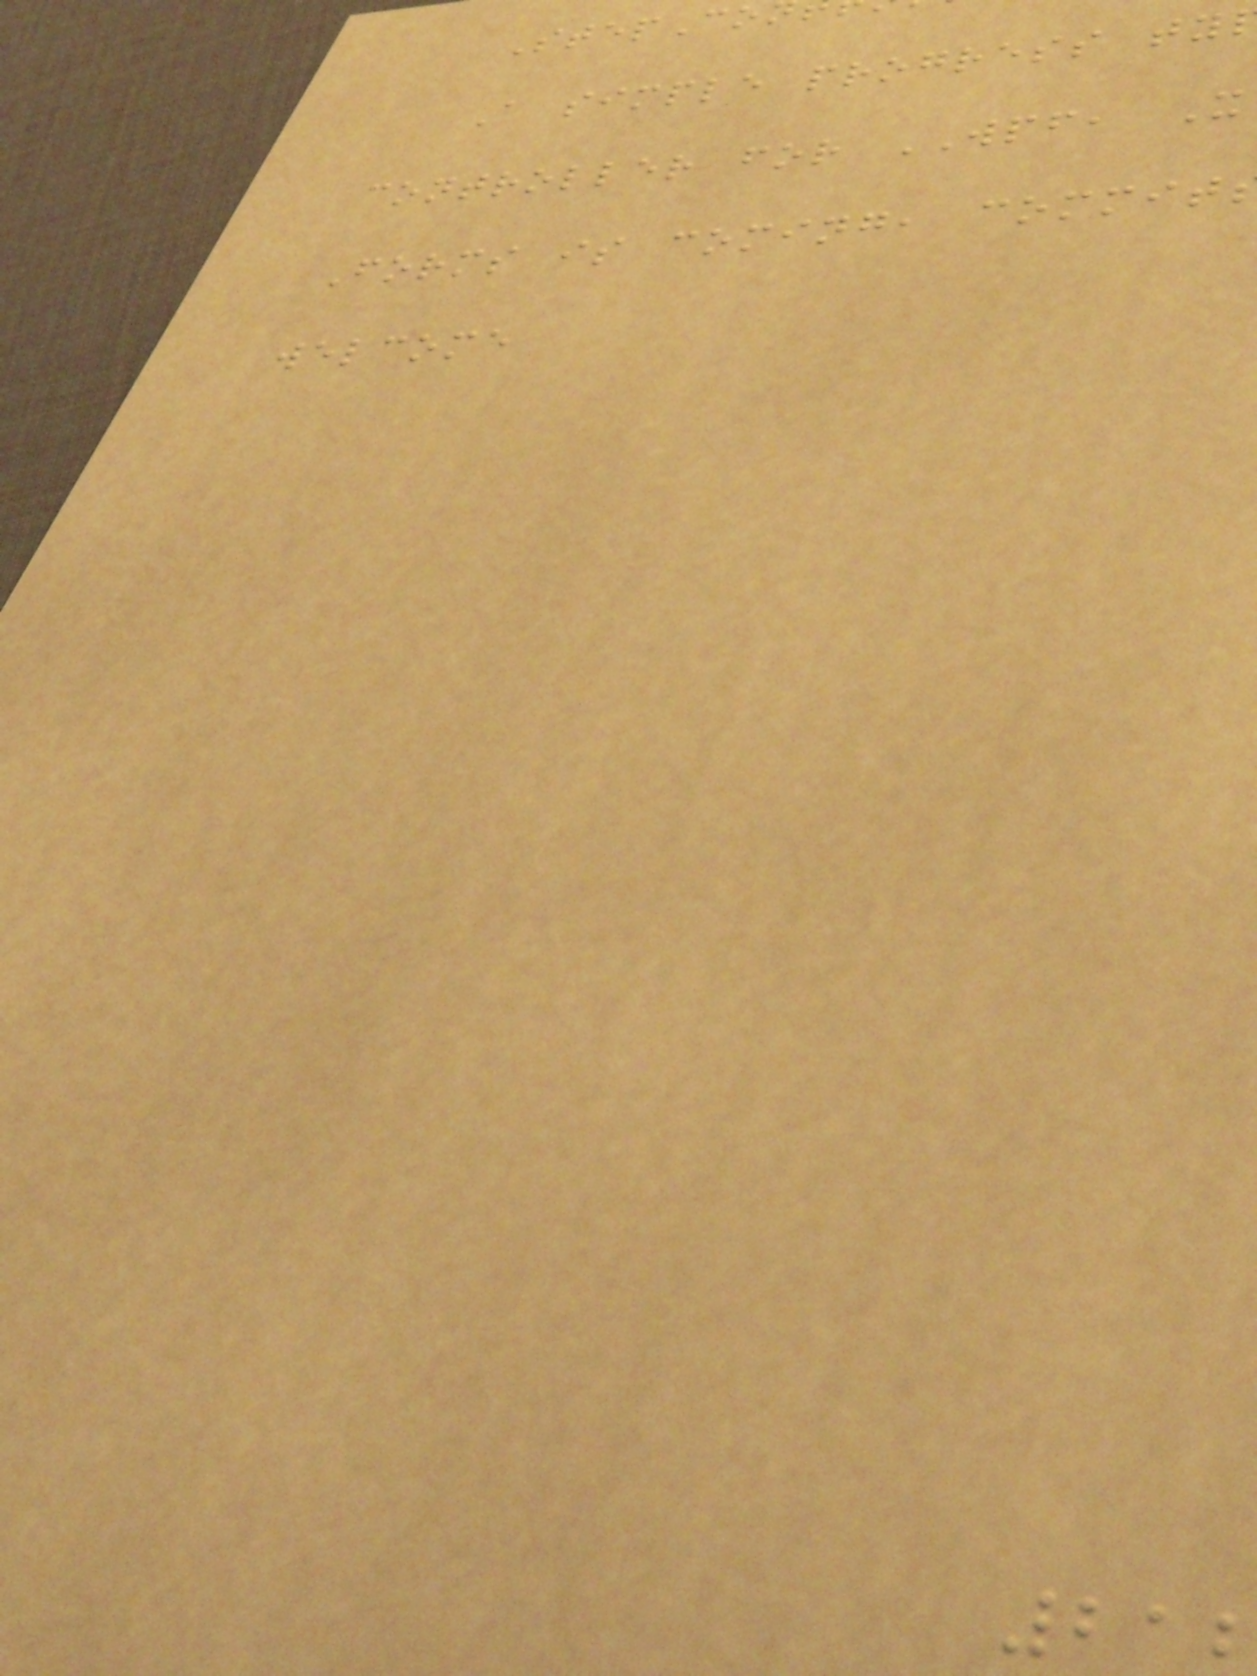StepCo
A simple progress ty
controller for WPF, X
Forms is coming, commit
welcome
